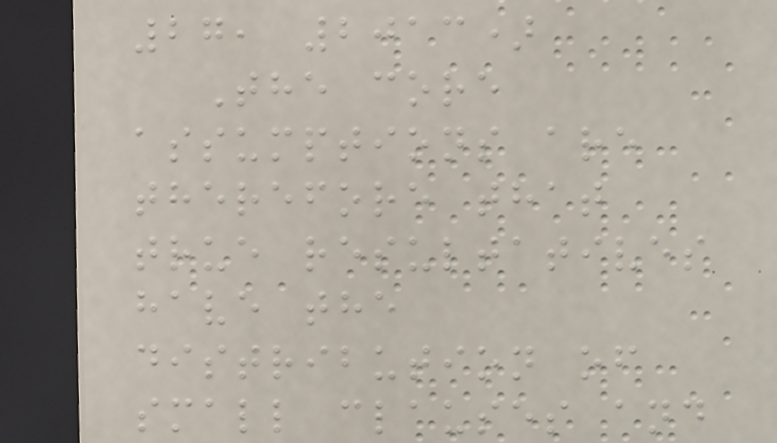27, 2013)
The core
assumptions are
therefore that
true resultatives
have the
distribution of
small clauses and
